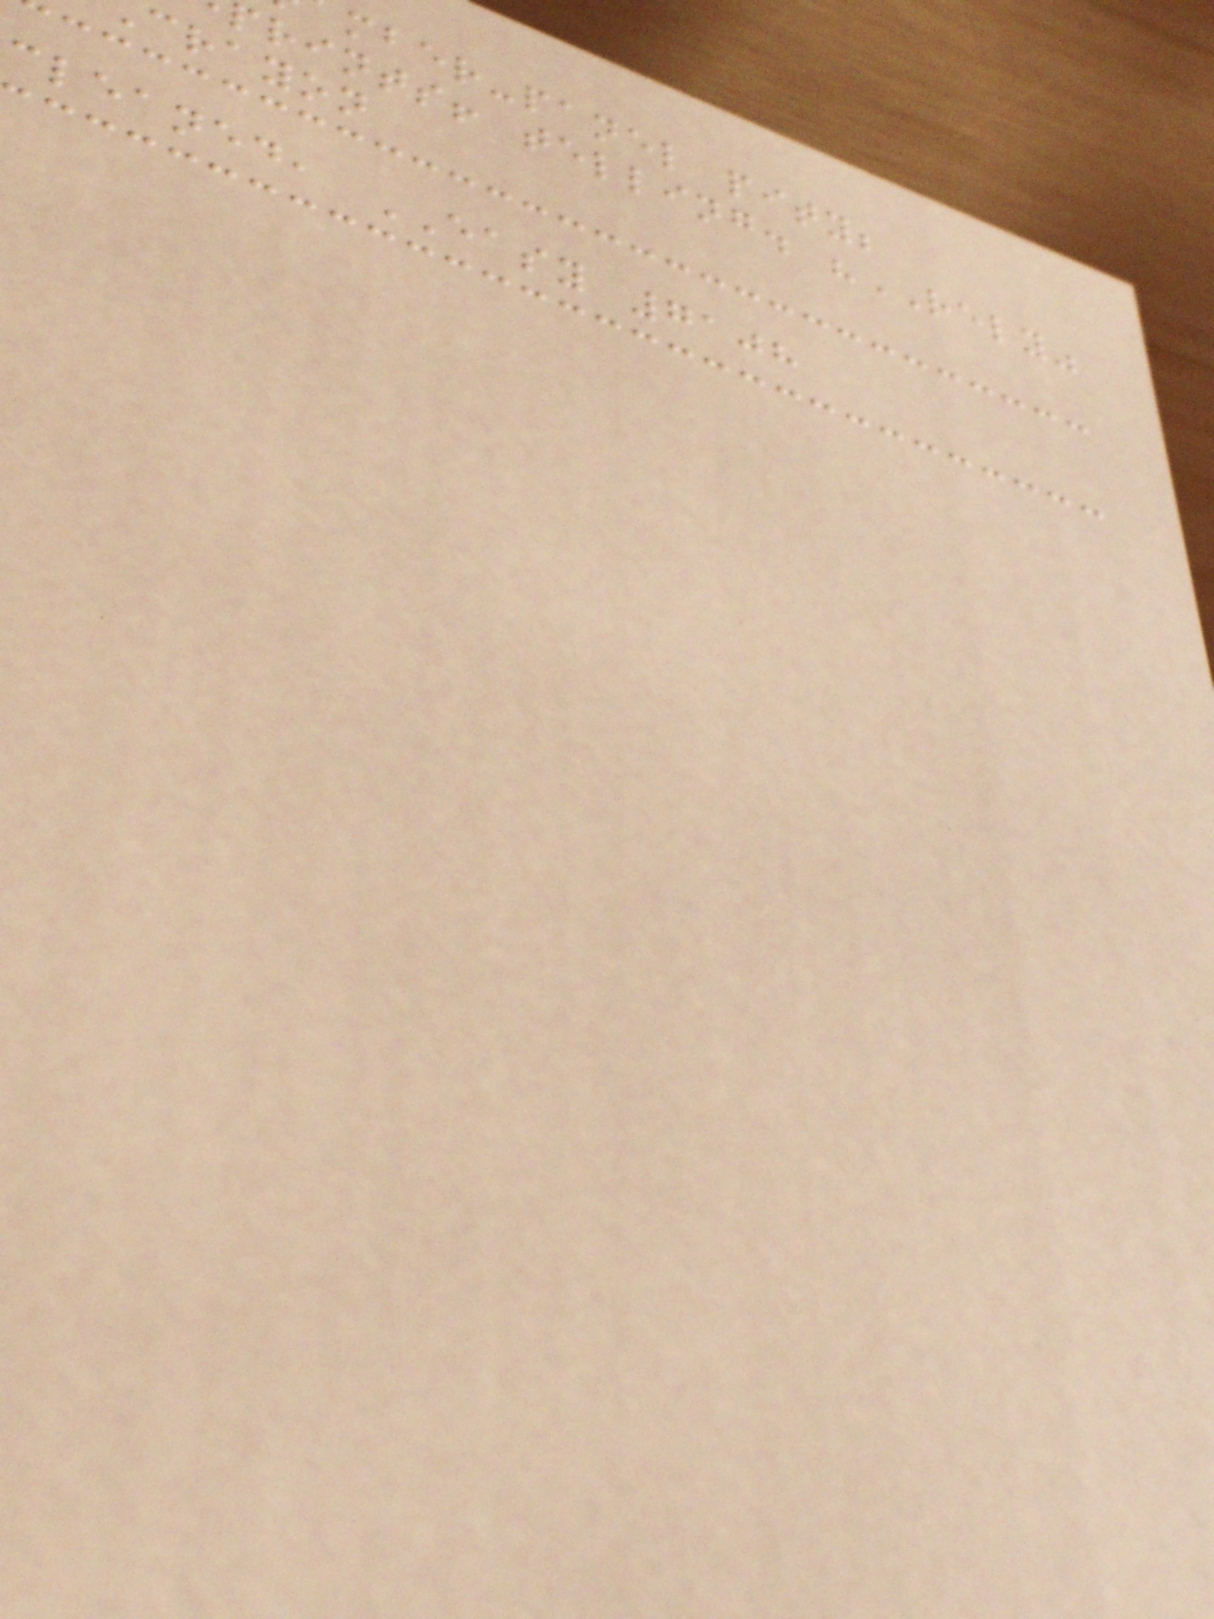mber-panel pity;
rints! telling. "RELY"
crayon
cleaned, EASY 7108
